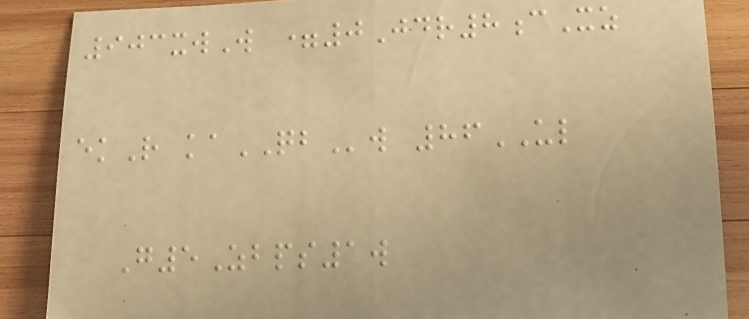903xwW =0Jdr8cXz
ekR kaQBw 86UL
G5Zbps1w
